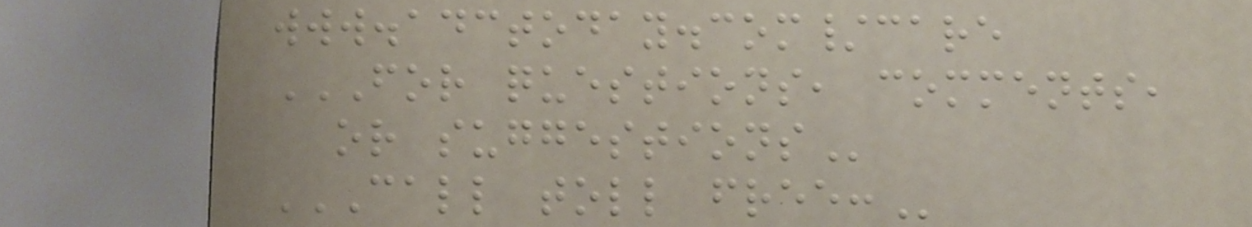www.adctoday.com/care
FOR QUESTIONS, COMMENTS,
OR SUGGESTIONS
CALL TOLL FREE:
